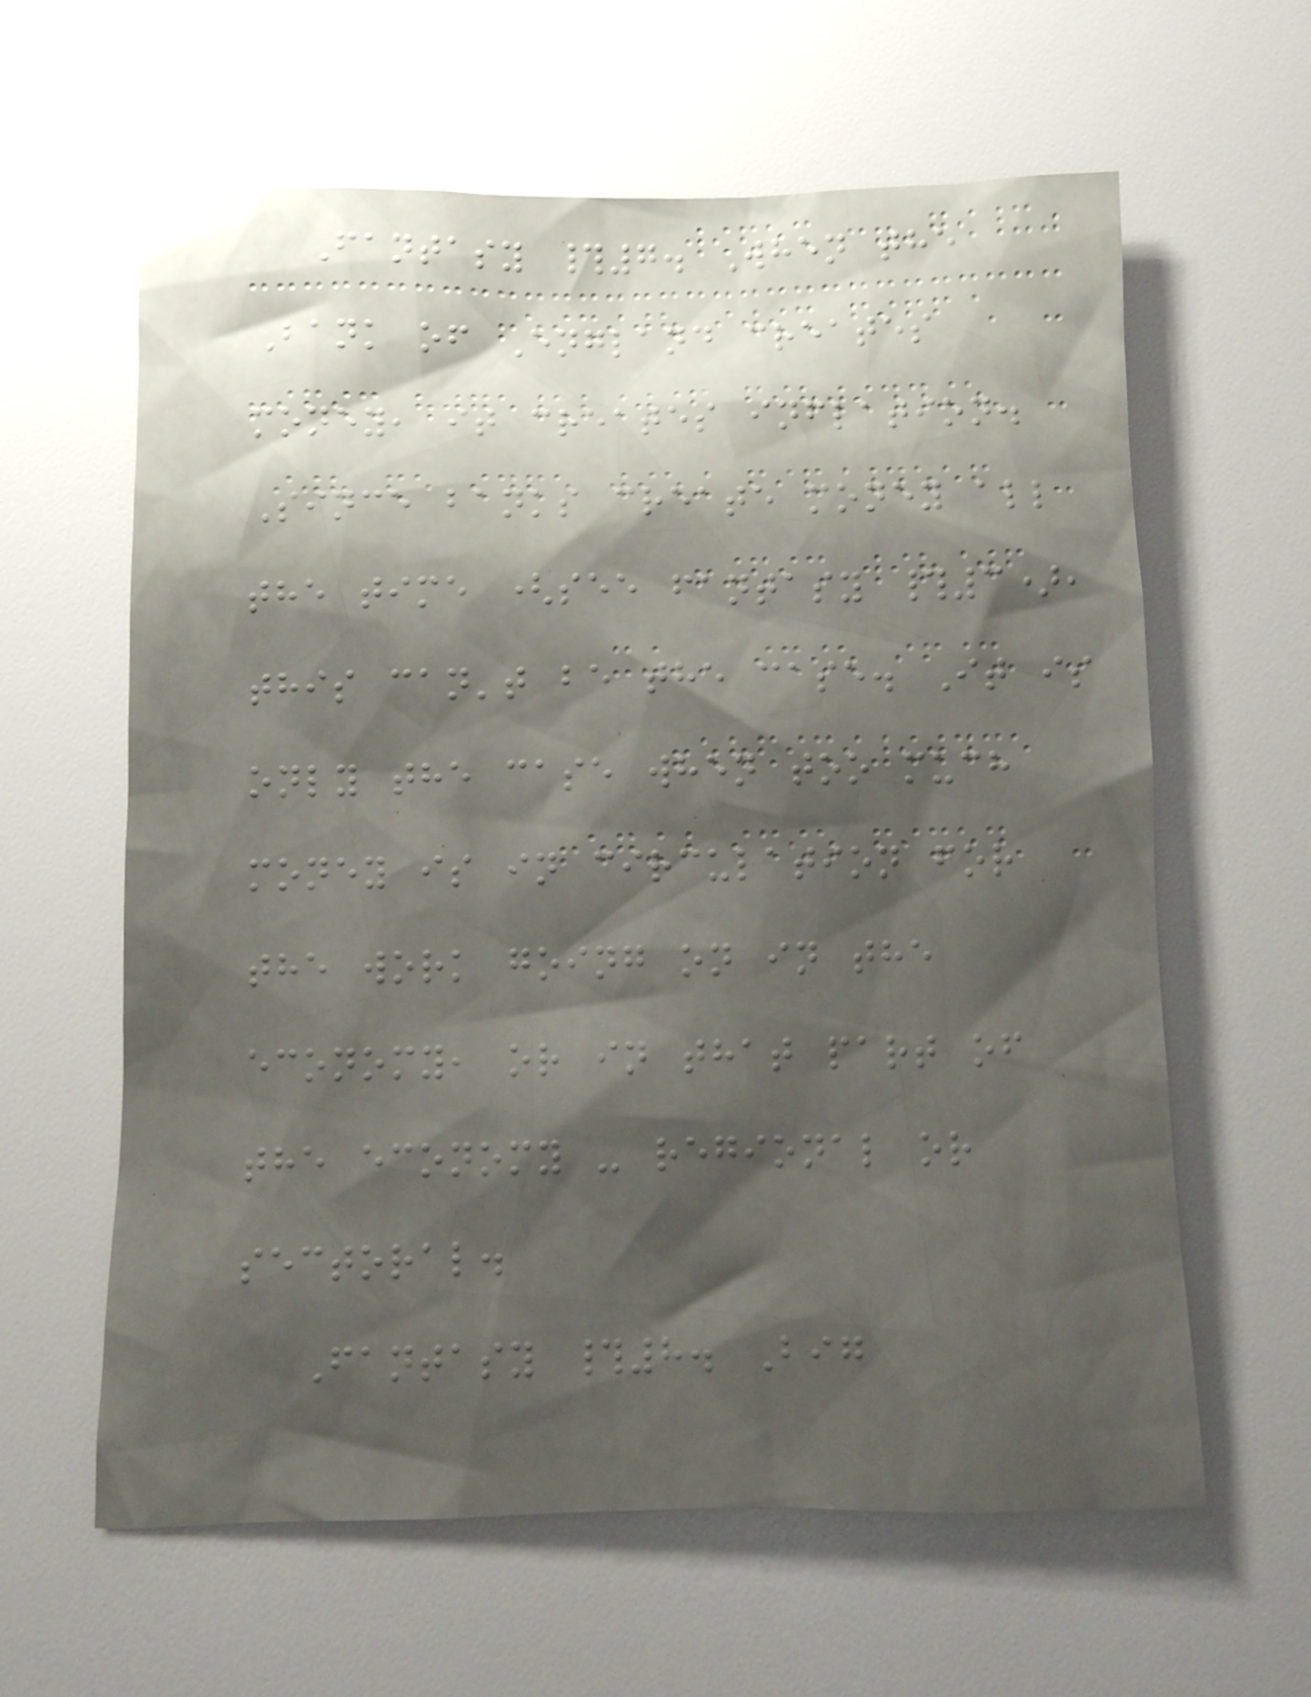Fantasy #7. When the
Bank of England creates
money, it creates inflation.
Since banks create money all
the time (see fantasy #3),
this can't be the case. It is
only the case when too much
money is in circulation for
the work going on in the
economy, or in that part of
the economy - regional or
sectoral.
Fantasy #8. Big
